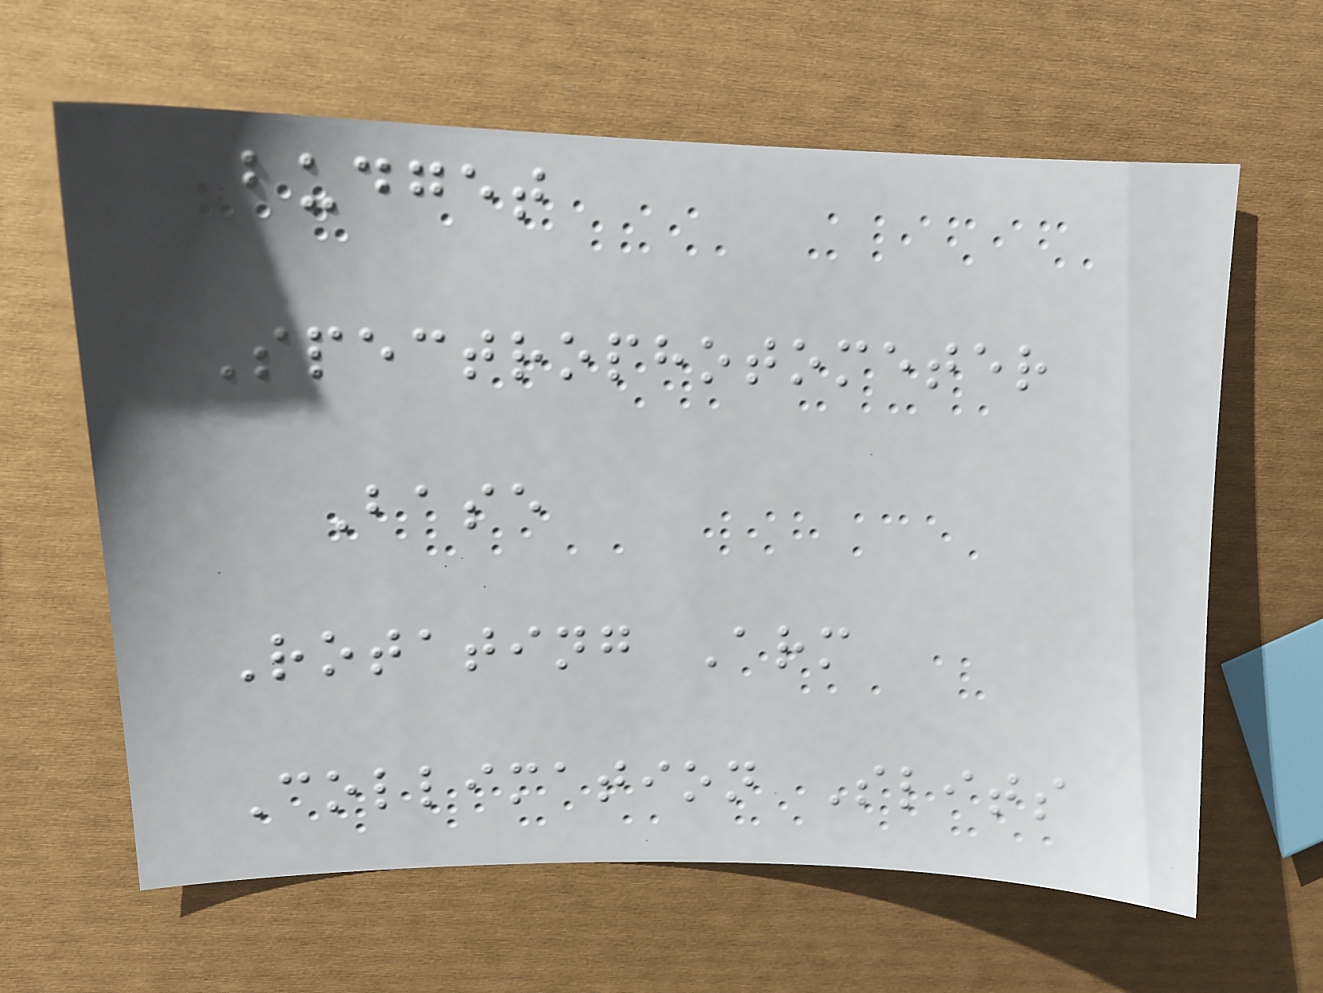Budget
Spectrophotometer
Base
Rotating Arm
Collimation Slits
